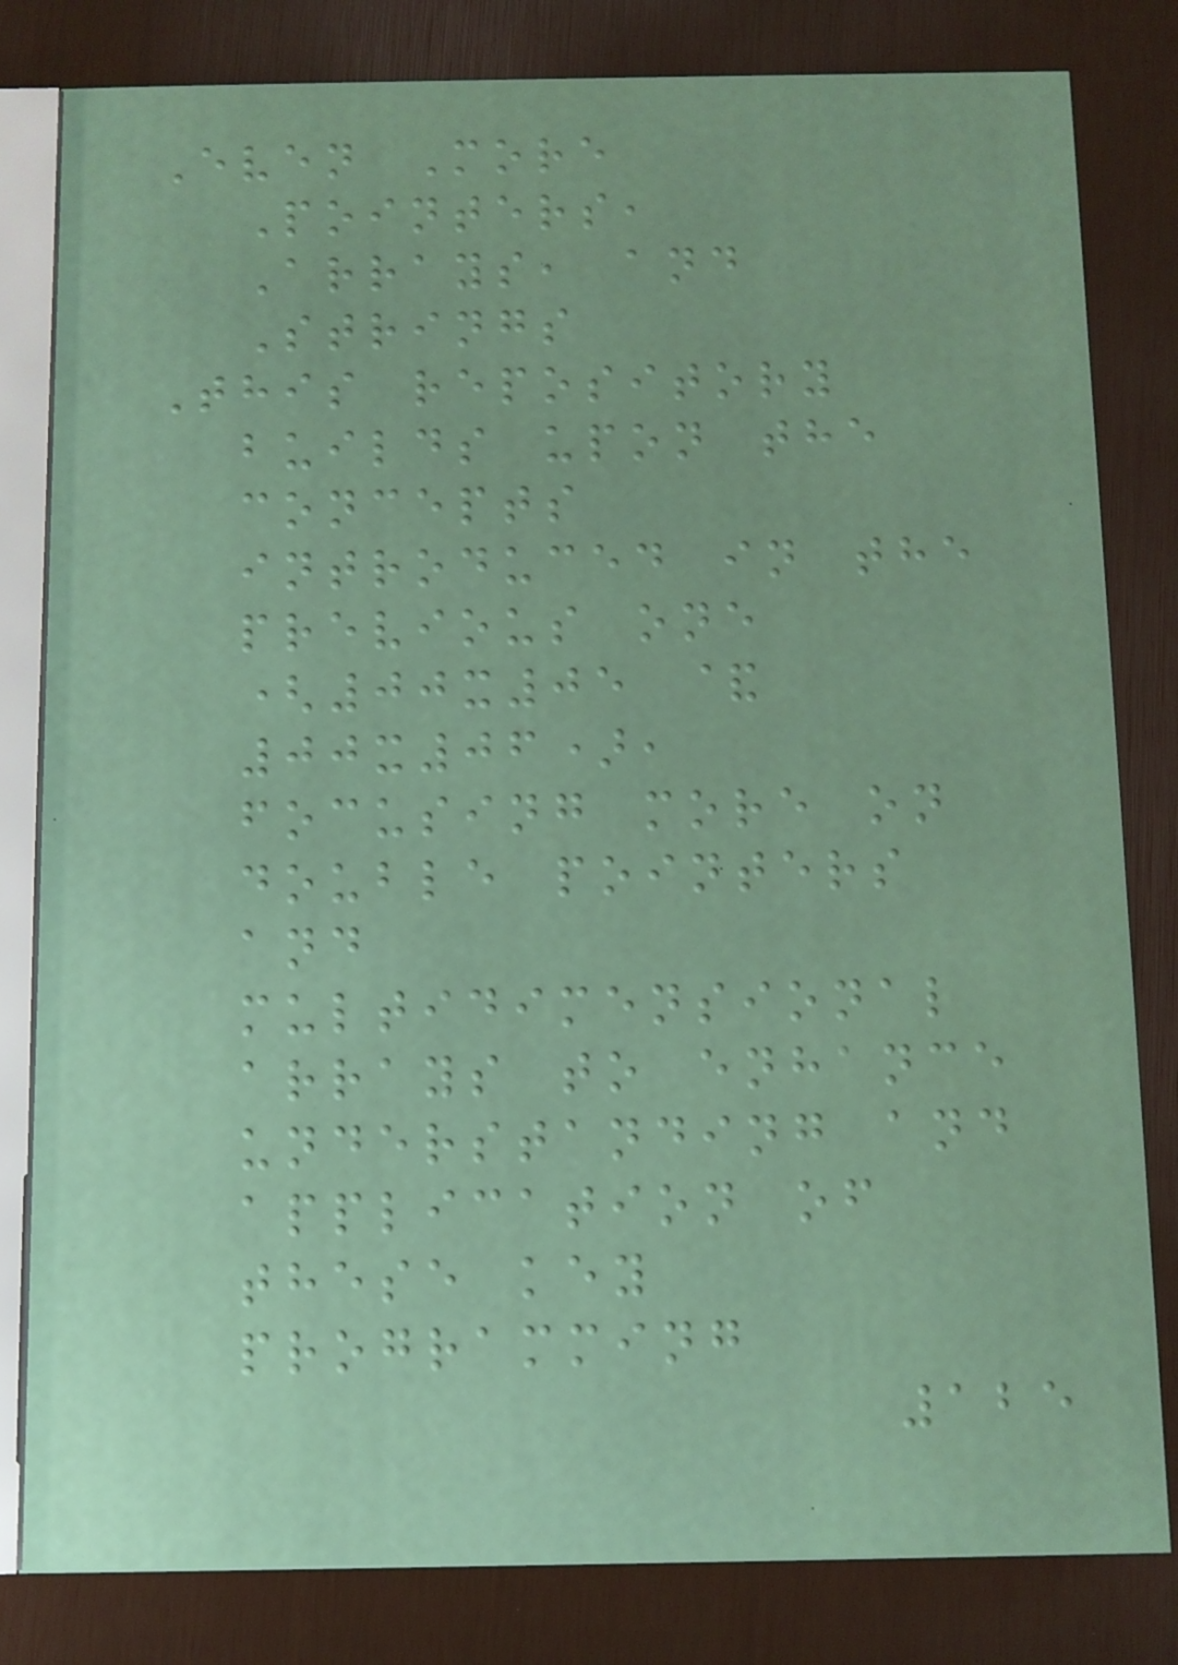Even More
Pointers,
Arrays, and
Strings
This repository
builds upon the
concepts
introduced in the
previous one
(00x05 &
00x06),
focusing more on
double pointers
and
multidimensional
arrays to enhance
understanding and
application of
these key
programming
125
